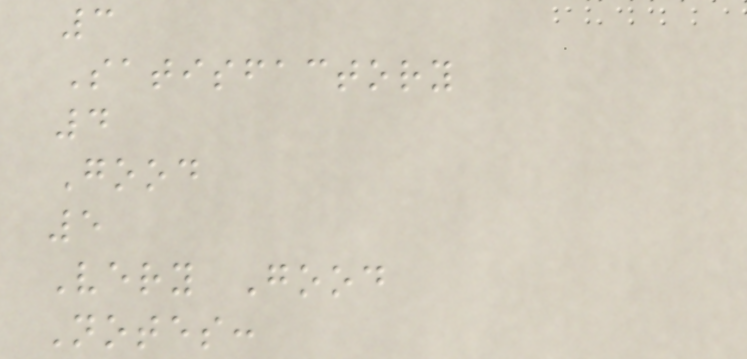3
Satisfactory
4
Good
5
Very Good
Notes:
